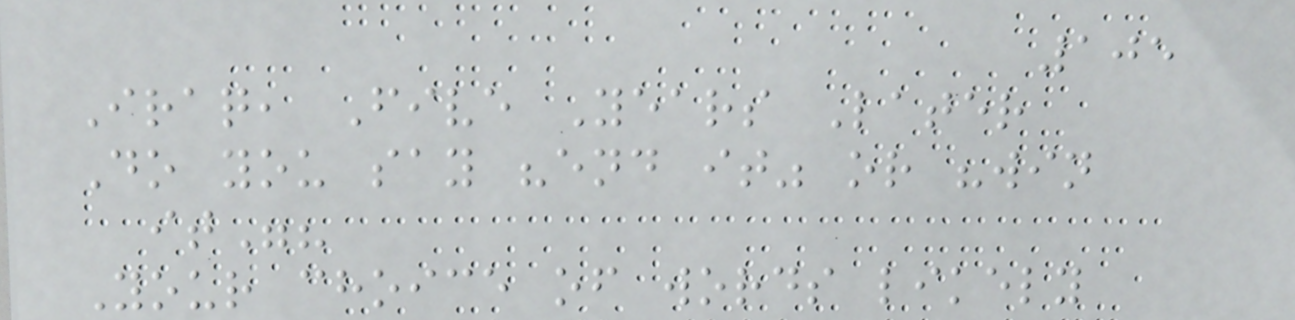105
Iraq, Five Years Later
Do you say "end it" or "win
it"?
Your choice of words likely
